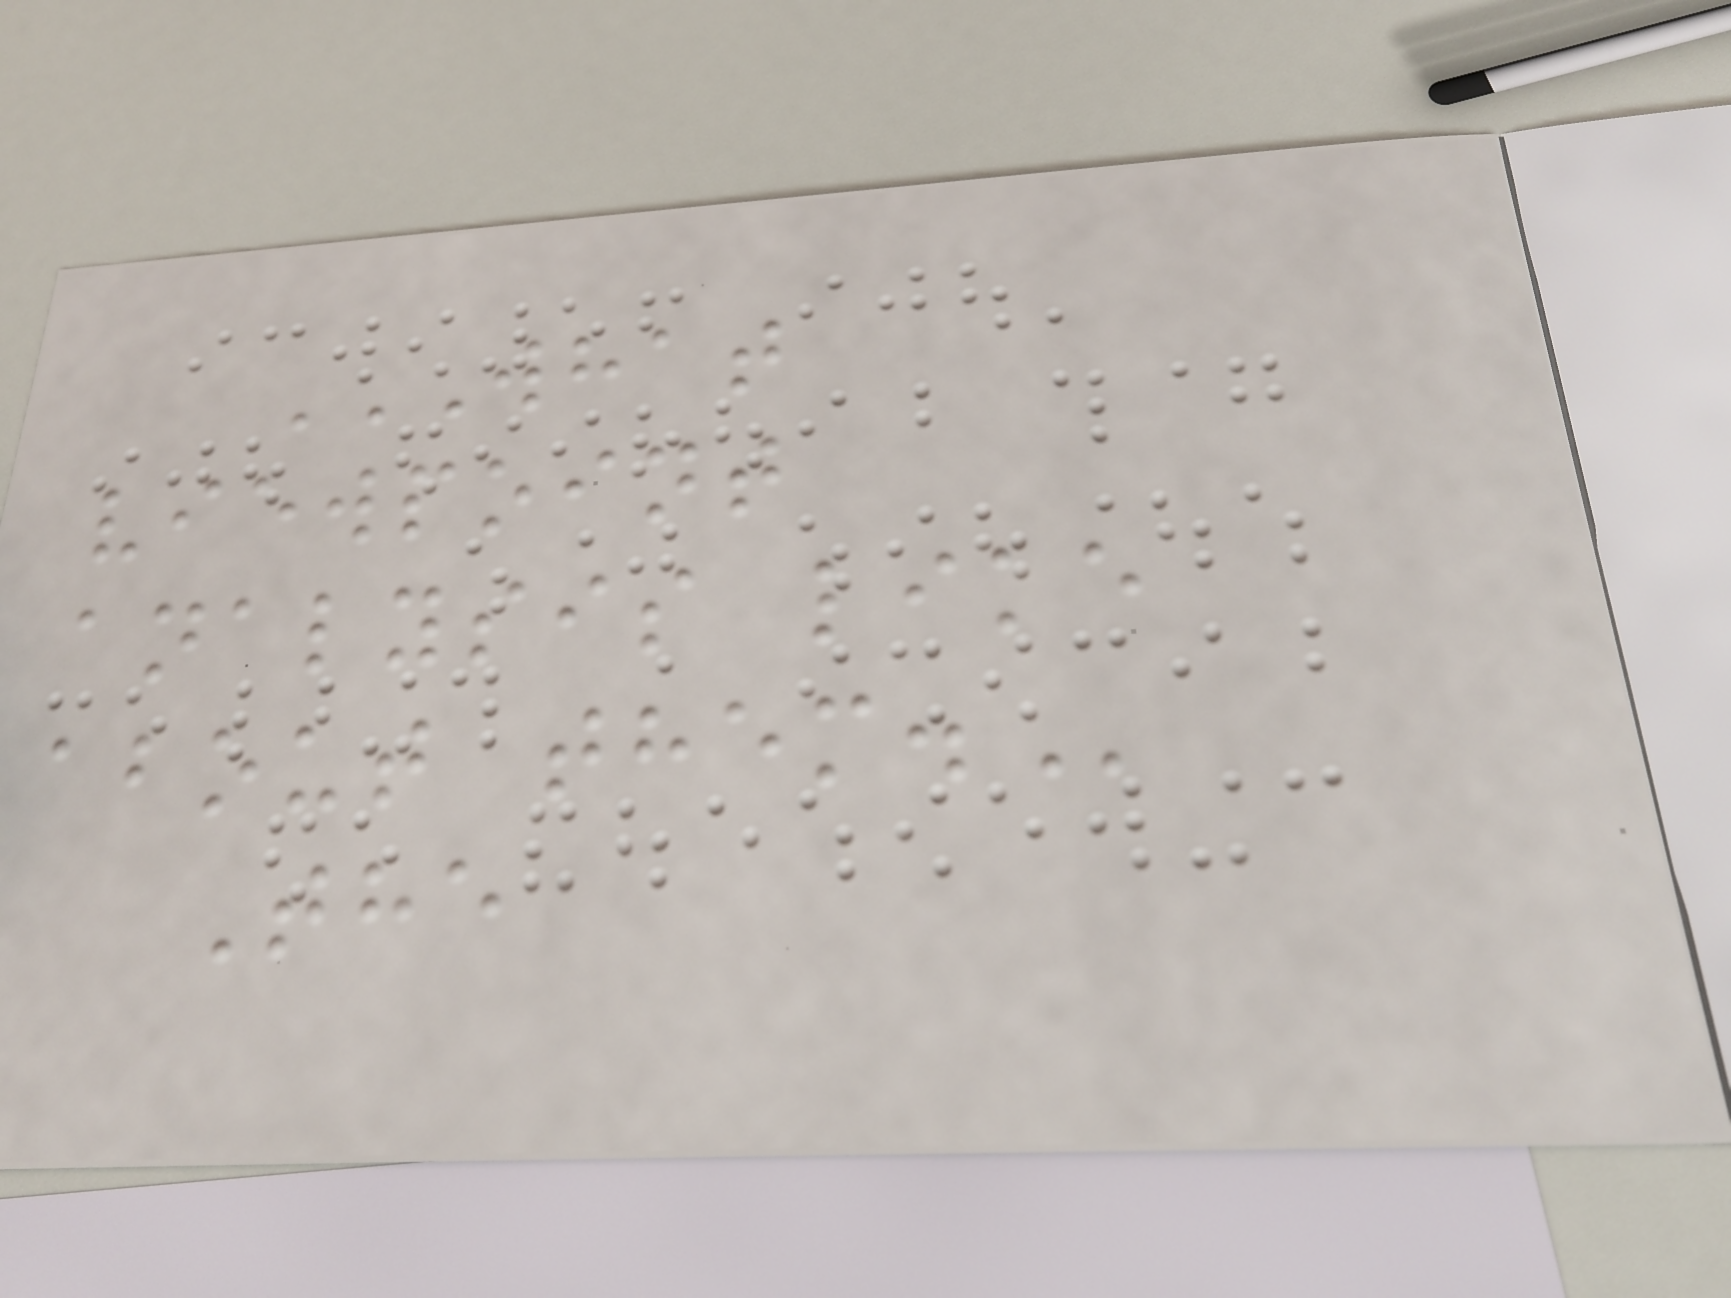WHAT
VIEWPOINT
ANALYSIS LIKE
ABOUT THEM.
The
